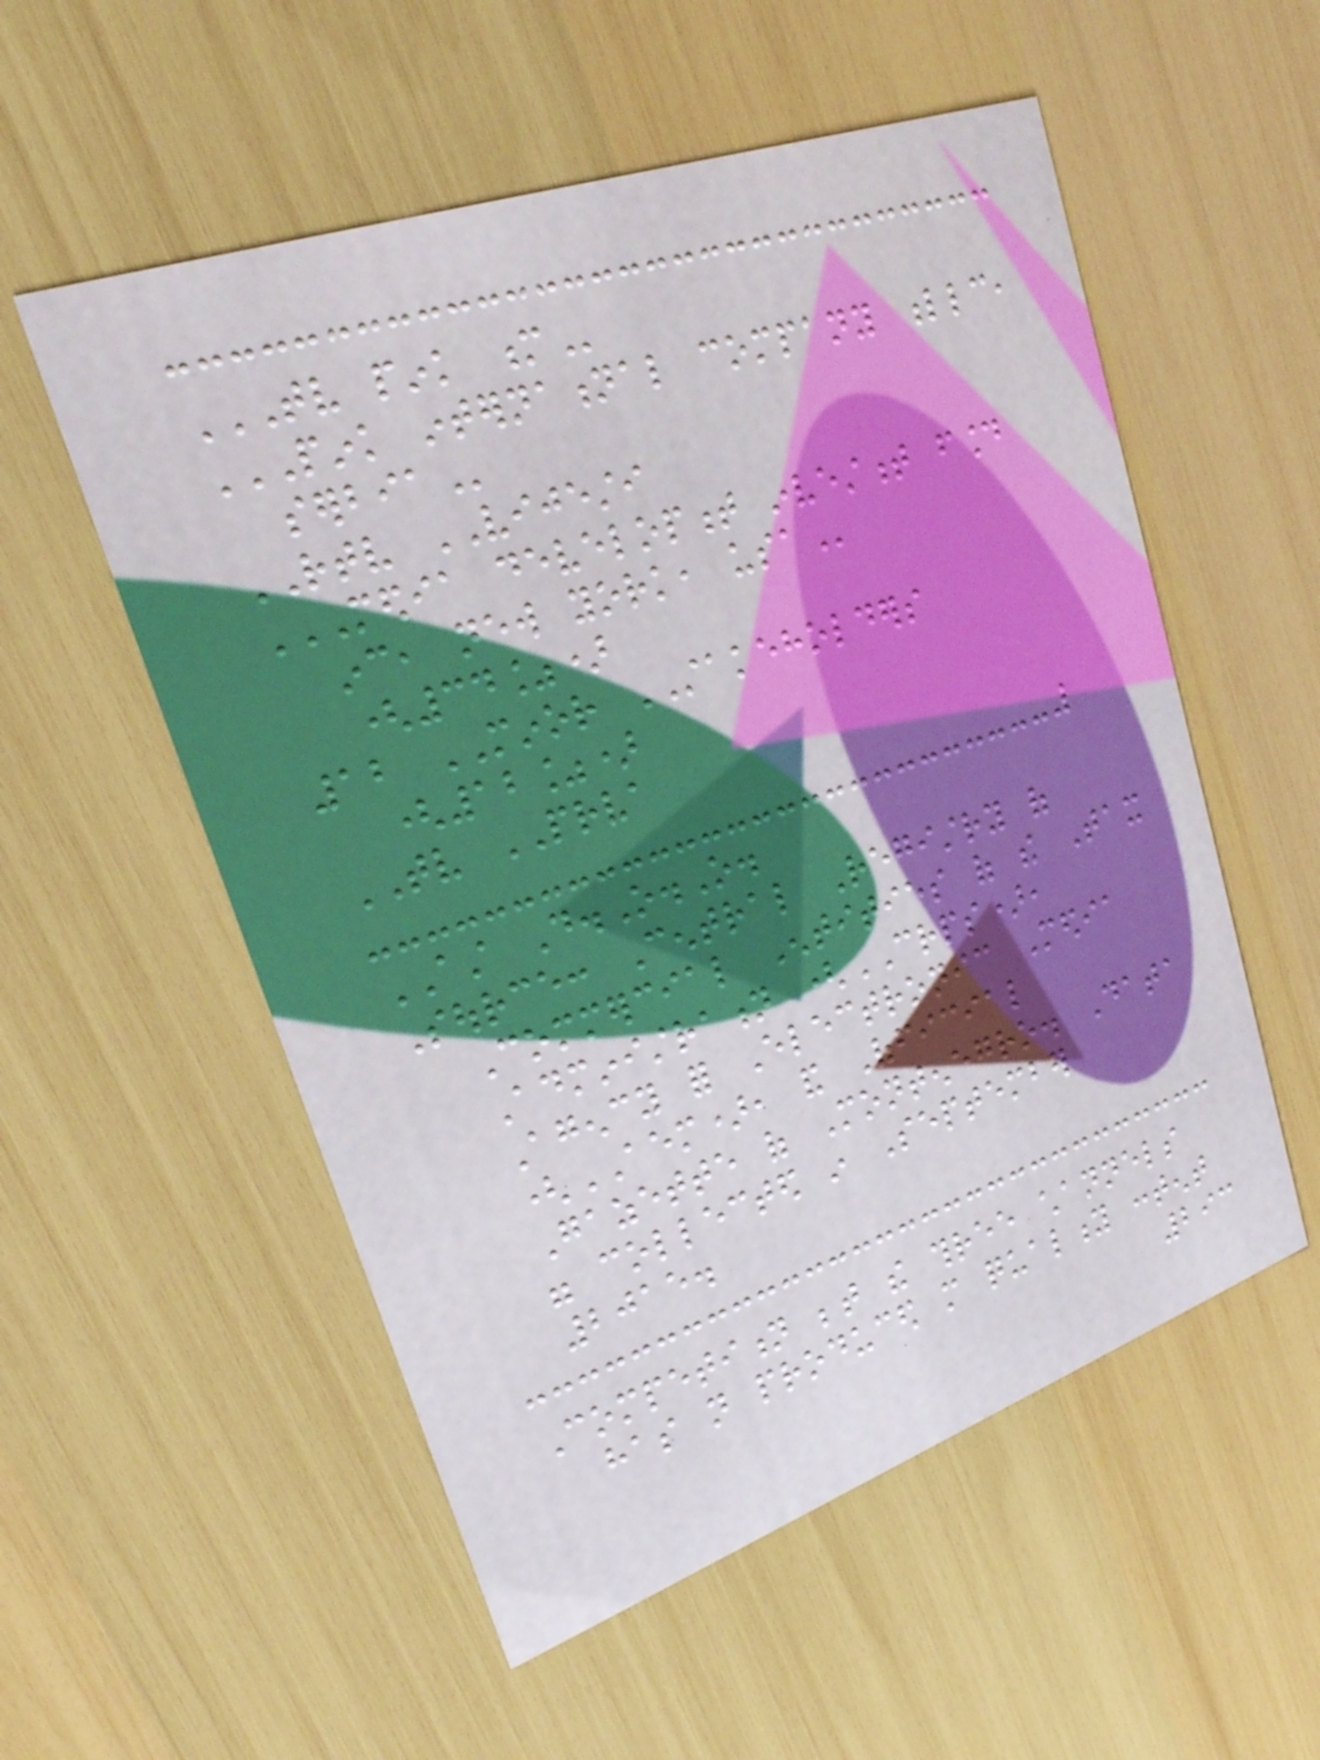TV PINK M
PINK INTERNATIONAL COMPANY LLC,
SERBIA
RTV VIJESTI
MEDIA DEVELOPMENT INVESTMENT FOUND
INC, NEW YORK, USA
(34%)
12 MINOR STAKEHOLDERS
(12%)
TV PRVA
AST D.O.O.
Source: Central Registry of
Commercial Entities of the Tax
Administration (CRPS),
Agency for Electronic Media
(AEM), and Official
Gazette of Montenegro. Data
were collected in September
2015.
Competition between the three channels
has not produced more quality content
293
